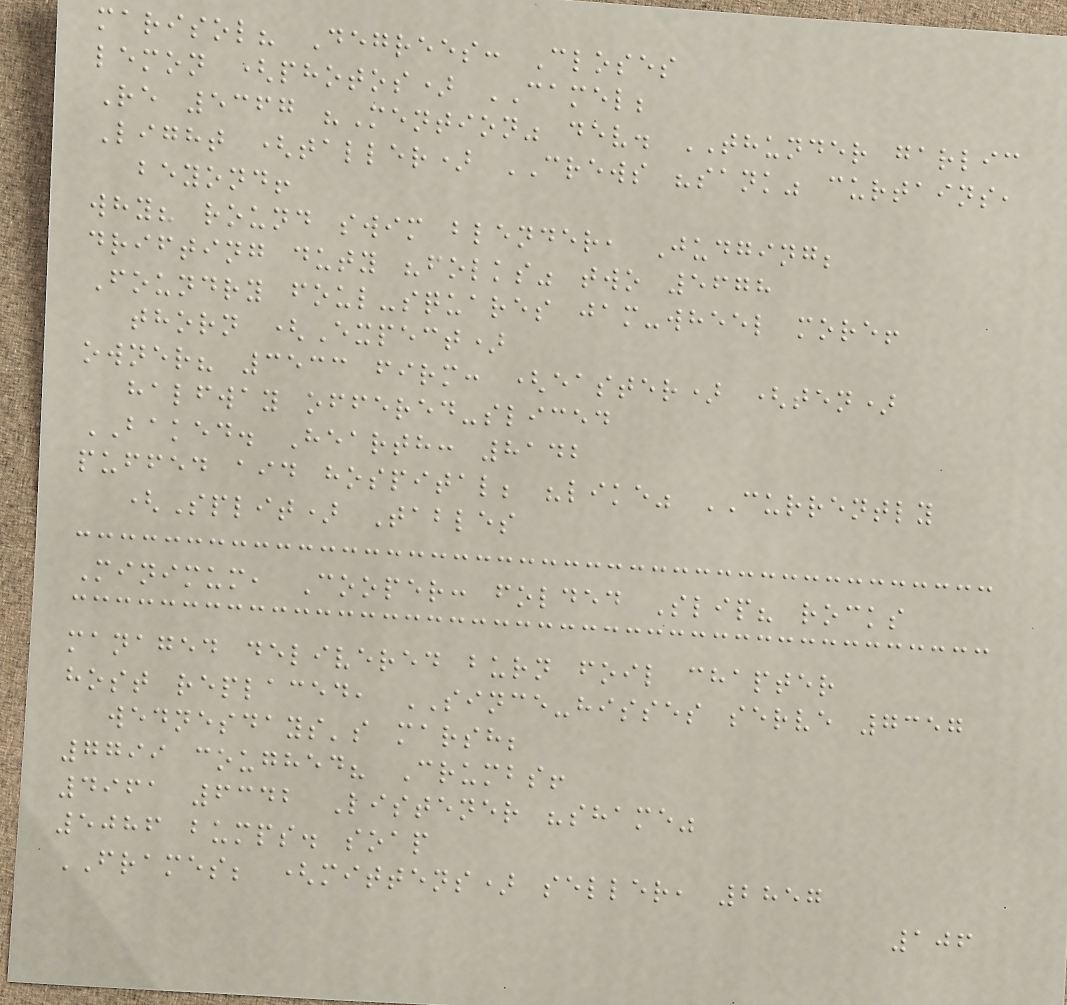marisol? Degrees: Closes
lemon (photos) CAMEL;
Re 5367 "Mention" dev. THUNDER garlic
Light (taller) CREWS "sank" curtains,
beyond!
why? round swim blender, Judging;
drifting duty "folks" two 5678
Foundry foul-squares jam-wheel more!
thorn (Expect)
owner? 3533 firm: (easter) (ten)
halfway offered-sliced
BAKED. Hearth: 8142
puffed aid hospital; "like" CURRENTLY
(Split) Tables
Minimum, Cooper: folded Slip? rocks
managed delivered burn foil chapter
host replaced, SINCE-hisses serve 7357
wednesdays's marsh;
7799 coughed? Crumbs!
4961 6342 Listener "shame"
5086 bumps. soap
FRAMES; (mittens) seller, 2857
106
